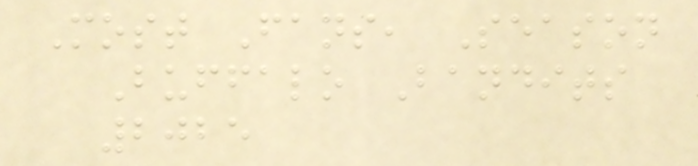Most Fans, Season
Buffalo Bandits
2025
